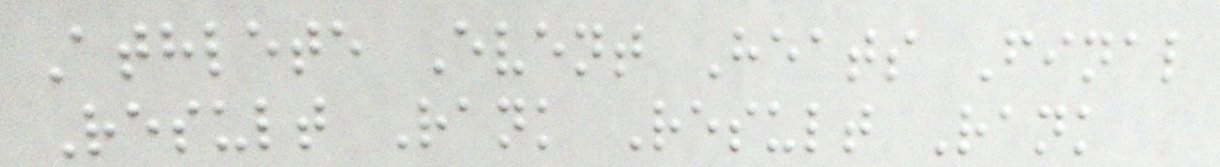Athlete Event Heats Final
Result Rank Result Rank
